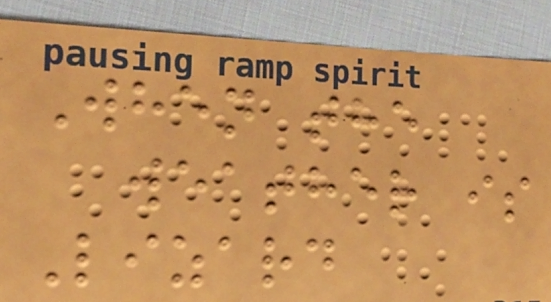When the
weather is
Lizard
